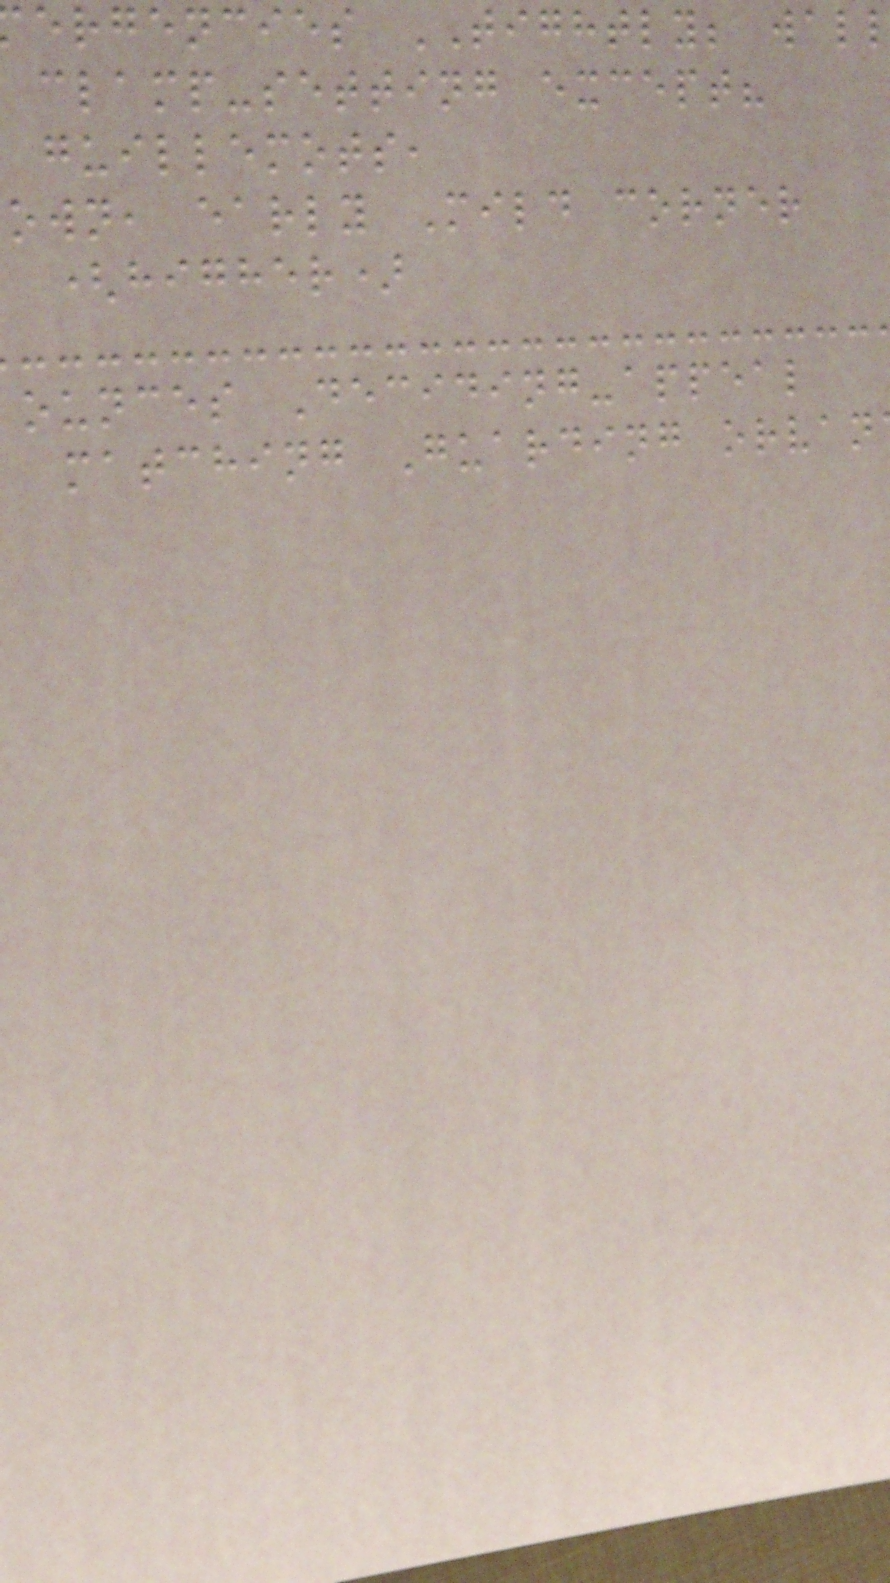ergencies TIGHTLY; wal
clamp-setting except?
guillemots,
own, early Mild corner
(higher)
ounces Deciding-appeal
matching Guarding orvan
